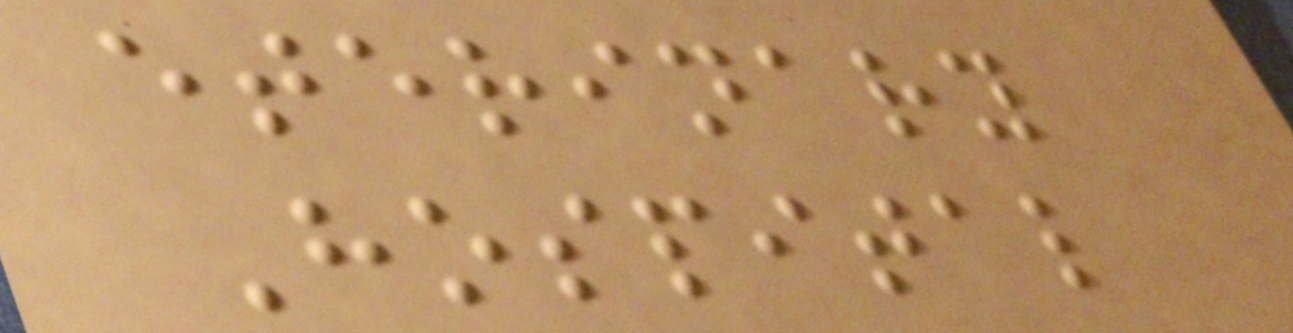eterinary
Hospital
